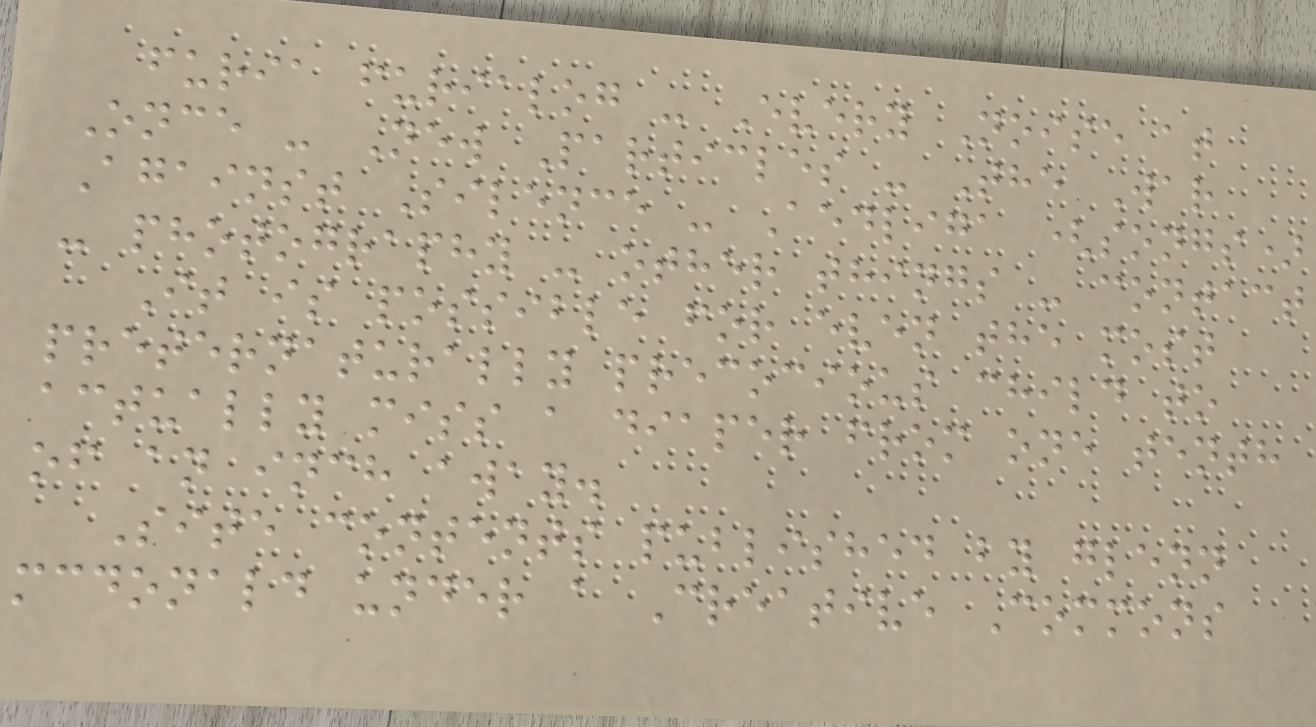furia furialog - Every Noise at
Once - New Particles - The War
Against Silence - Aedliga (songs)
- photography - other things - contact
It is possible for even the most
preternaturally precocious child to
actually miss a diaper from one tenth
of an inch away.
Site contents published by glenn
mcdonald under a Creative Commons
